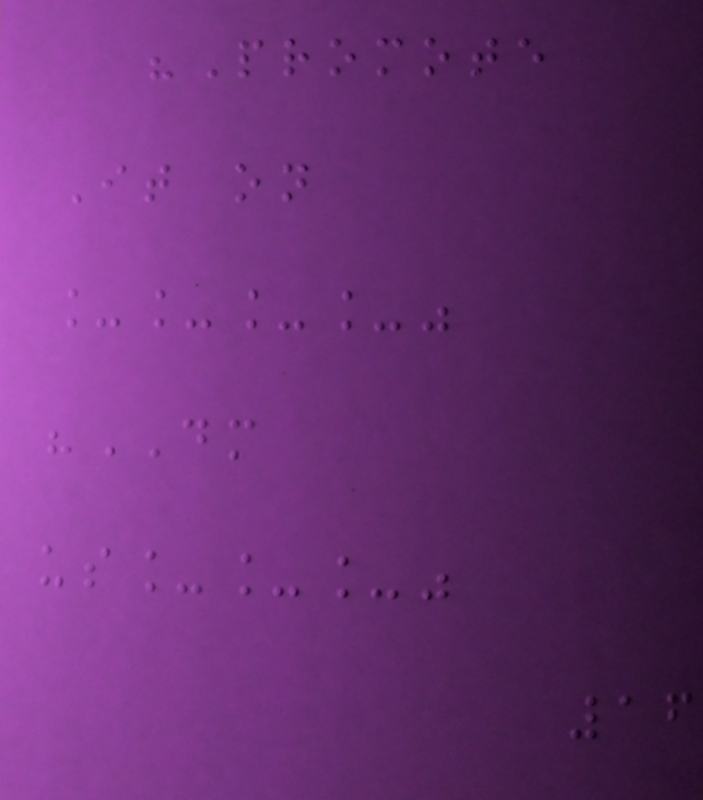"Promote
It on
____"
"DM
us___"
16
